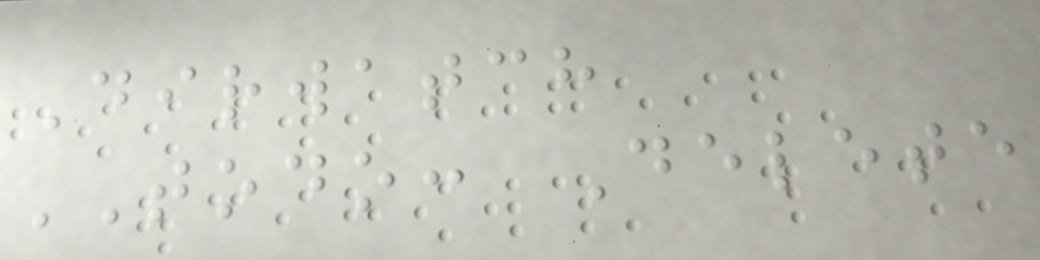Dirwatch
TODO: Delete
